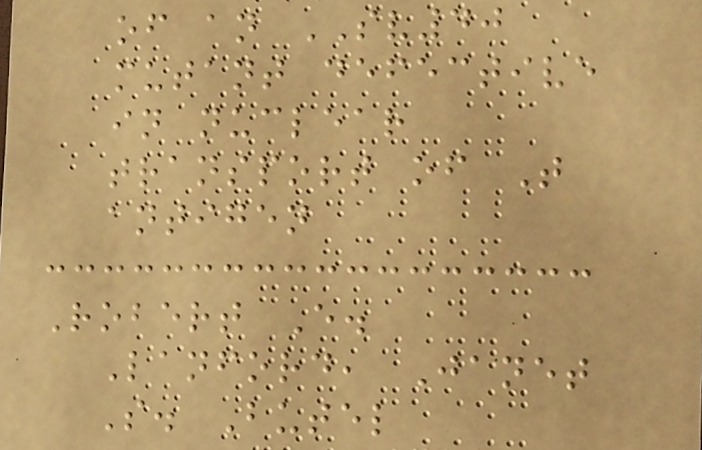of an SV40
mutant defective
in nuclear
transport of T
antigen
Robert E.
Lanford, Janet
S. Butel
